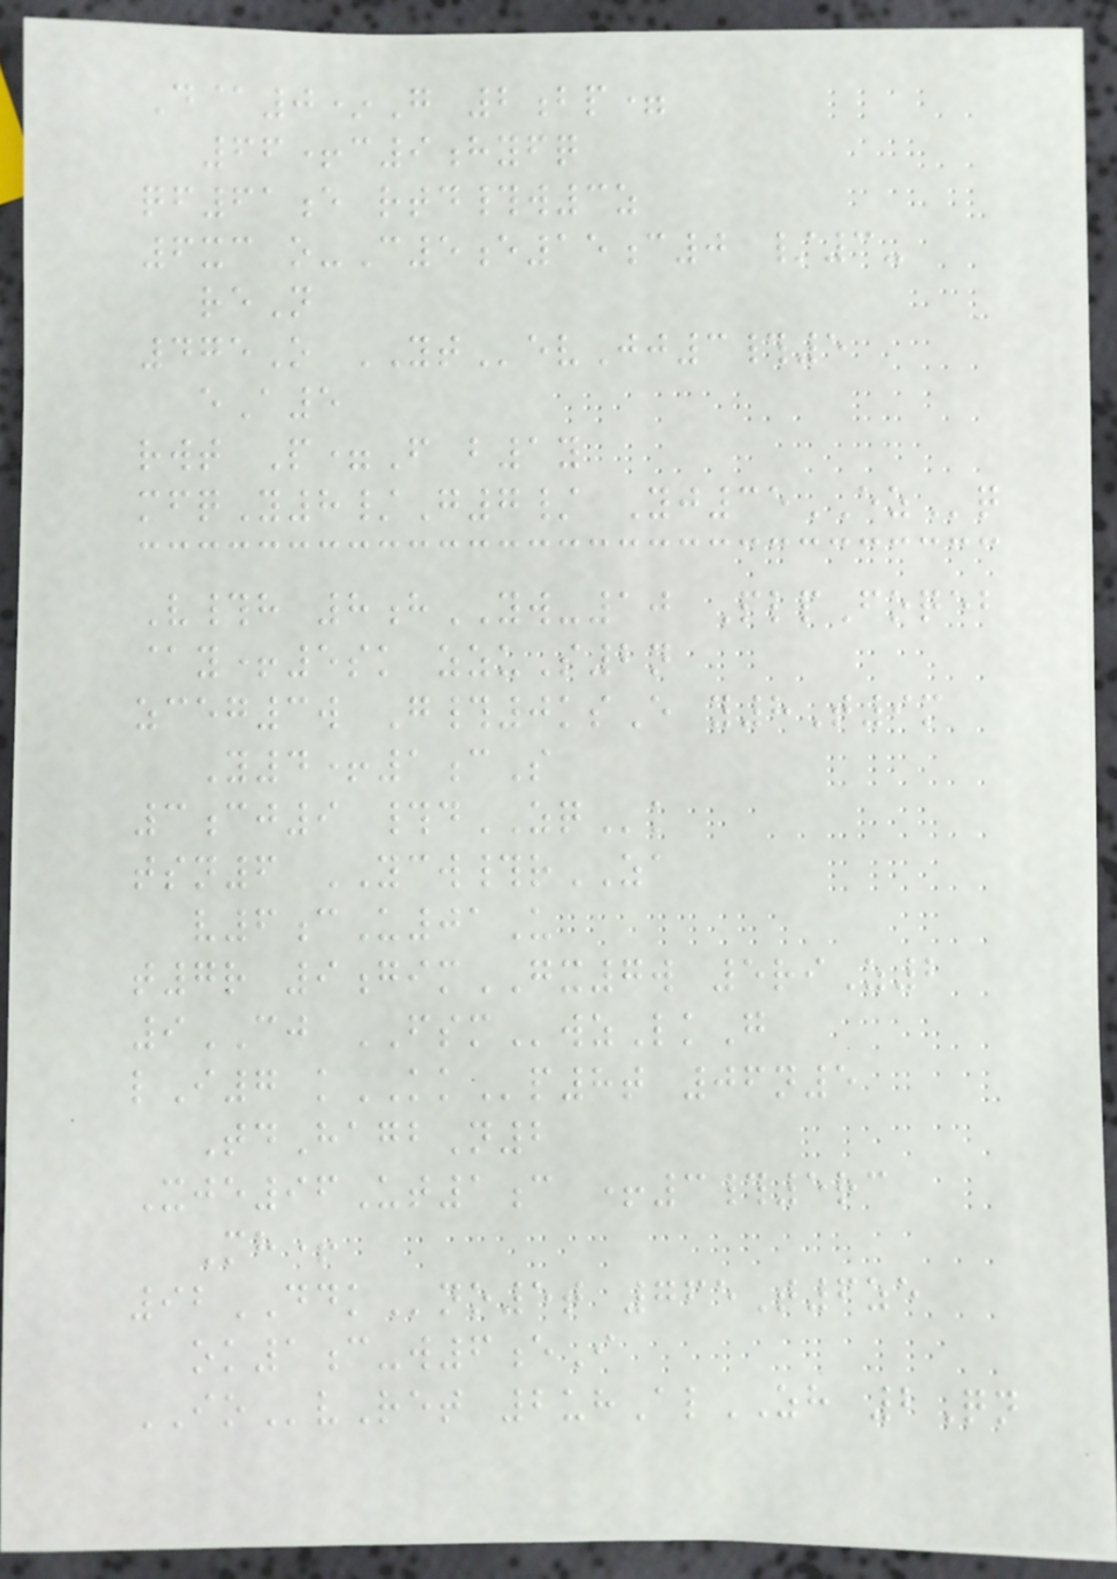D@0*G 2bp=
66+c9hyfq
qf61e rtd#w3z
6xc o-C5e15c0 /3-
reN
475O YTevJj3#5
eA5
rwt P=F b1y
mfqY8/G7/ Yj35EZq
V#h 8hYW-10 PlpFoqeb
@y+5sk zzuS2n
zceg3w G#0ksE y8T9m
Y4+1cS
3cj9 #dZQk
tsn6 YCW#rZA
v6cU01U
t7r 9gimGX7w 5riZ2
9CJ FSMwzLkG
lI7 kKKp8t 06n5
TdHagbN2
Xje96Ut1c +3#5rc
Mh+
92DDKno5t 765T6ze
ok1c-w6eI
IOvRet 2uhAlZH 2Qn
